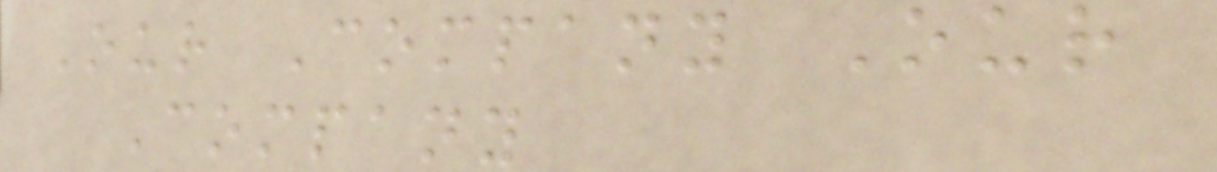Our Company Our
Company
